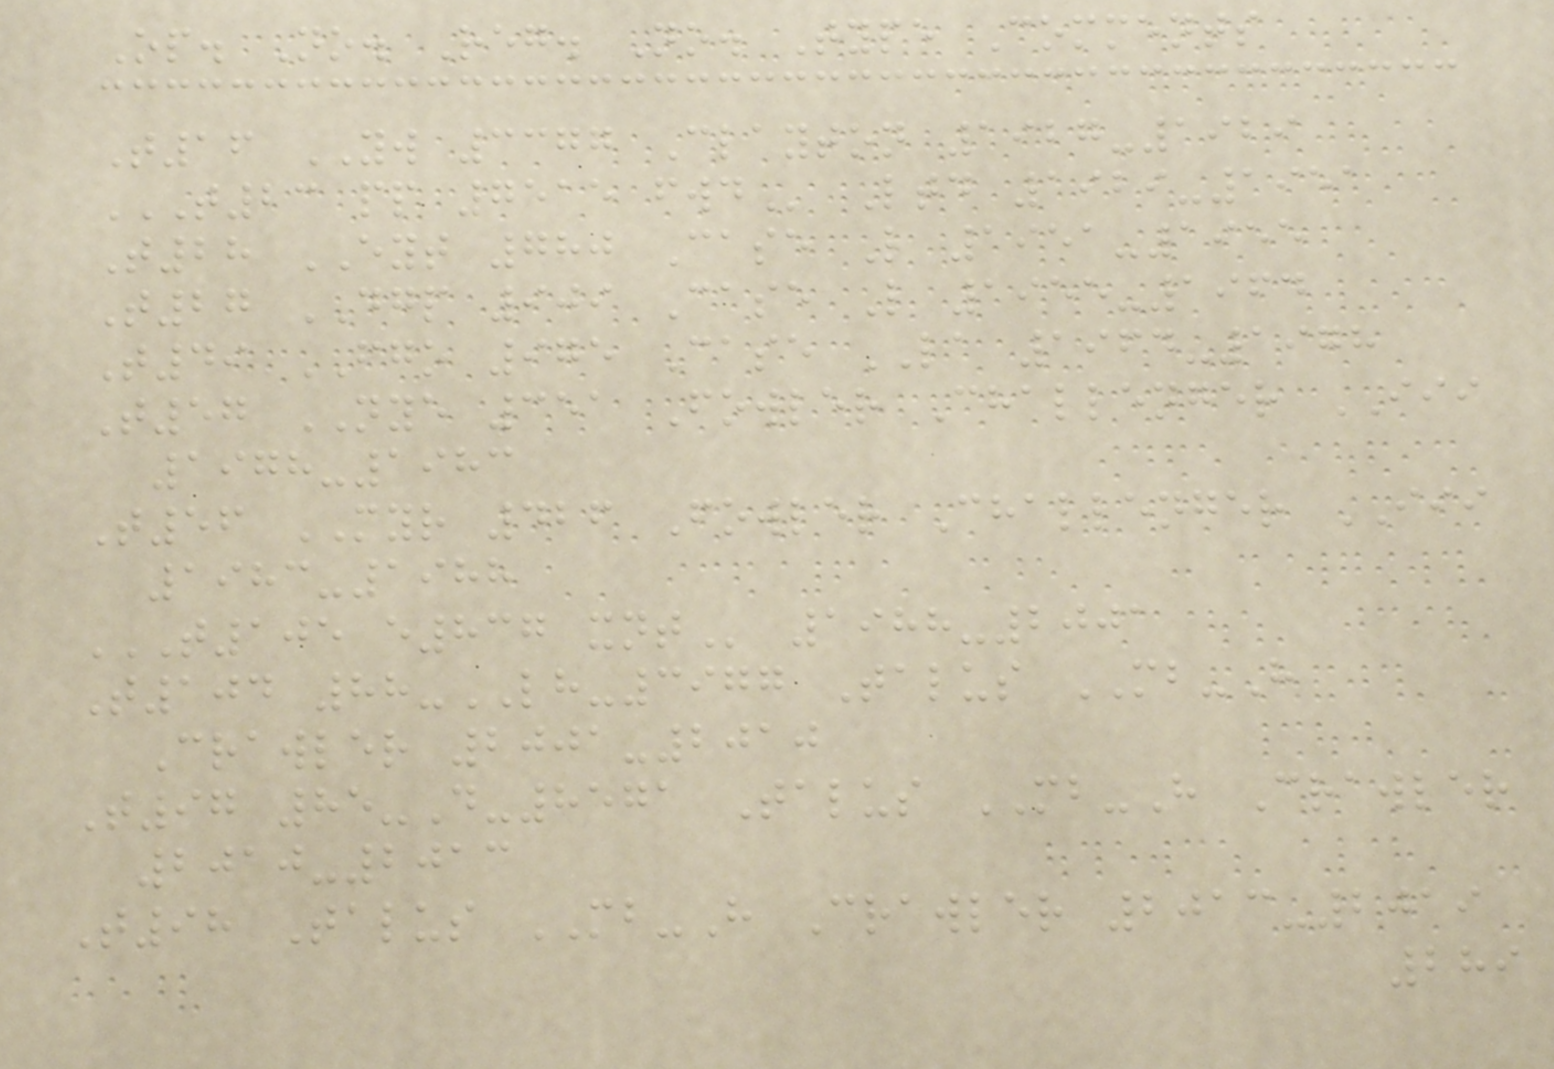Op. No. Reg. No. Type Comments
T16 YW 3377 Clayton 1927-1929
T23 PP 7515 FWD Ltd 1929-1951
T28 EYT 780 Case L 1951-1955
T27 DGP 909 Case L 1955-1964
T49 FGO 975 Case LA 1964-1978
T57 NYE 351 Fowler Challenger III
1978-1983
T56 MYR 426 Fowler Challenger III
1983-1988
T105 E837 XNT 1988-2001
T104 88-LH-3977 Talus MB-H
Crawler 2001-2010
T97 85-D-8571 Talus MB-H Crawler
2010-2013
T98 Talus MB-H Crawler 2013-2019
289
